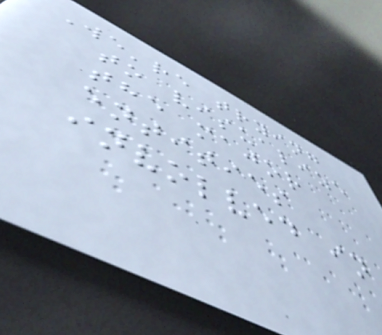We're trying
to visualize
the major
entities
involved in
